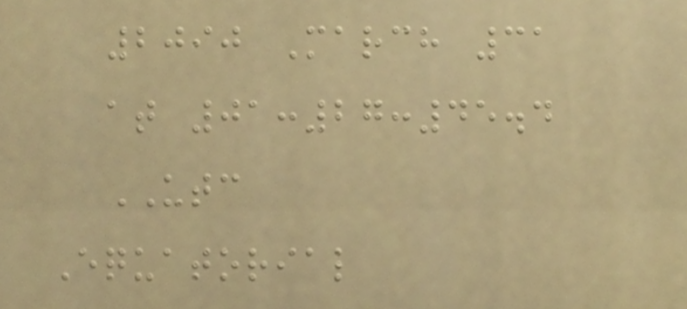2090 March 31
at 01:27:45.4
UTC
Equatorial
